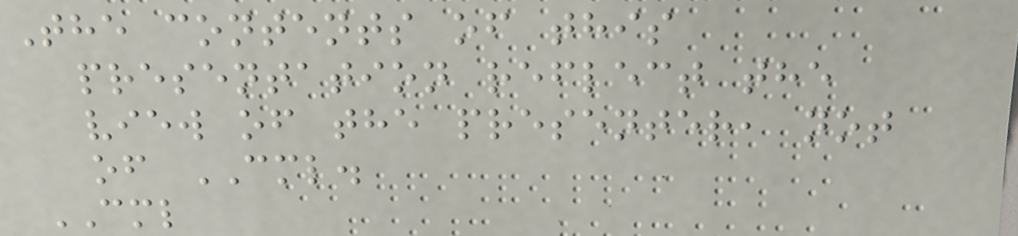The contents of this
presentation reflect the
view of the presenter, not
of CML.
CML
